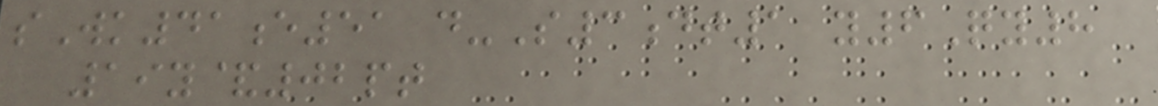sWk41e51 d-S3dt1 y6Qy8
19y&02pt
